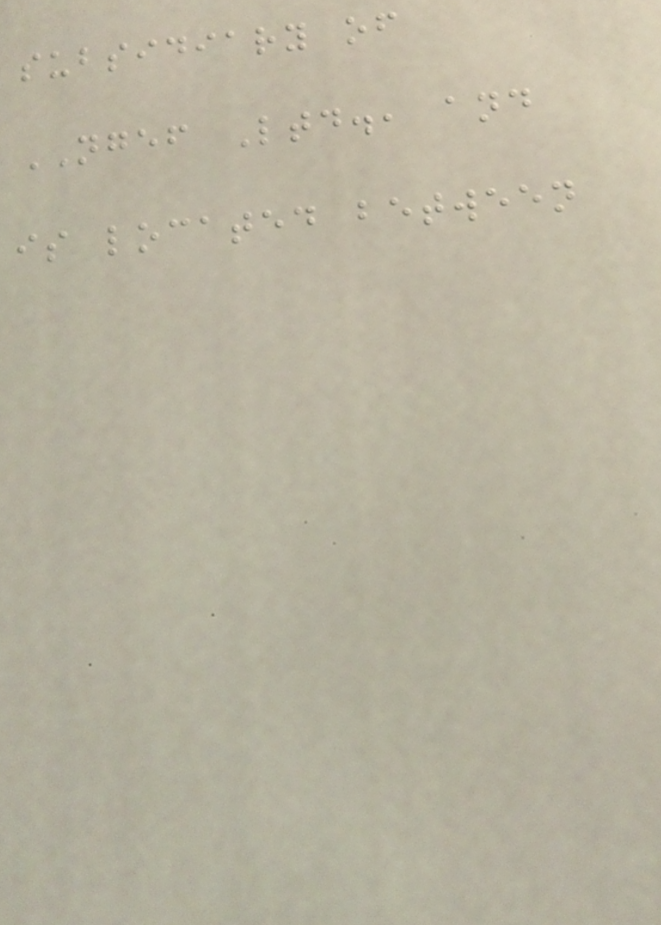subsidiary of
NGEF Ltd., and
is located between
